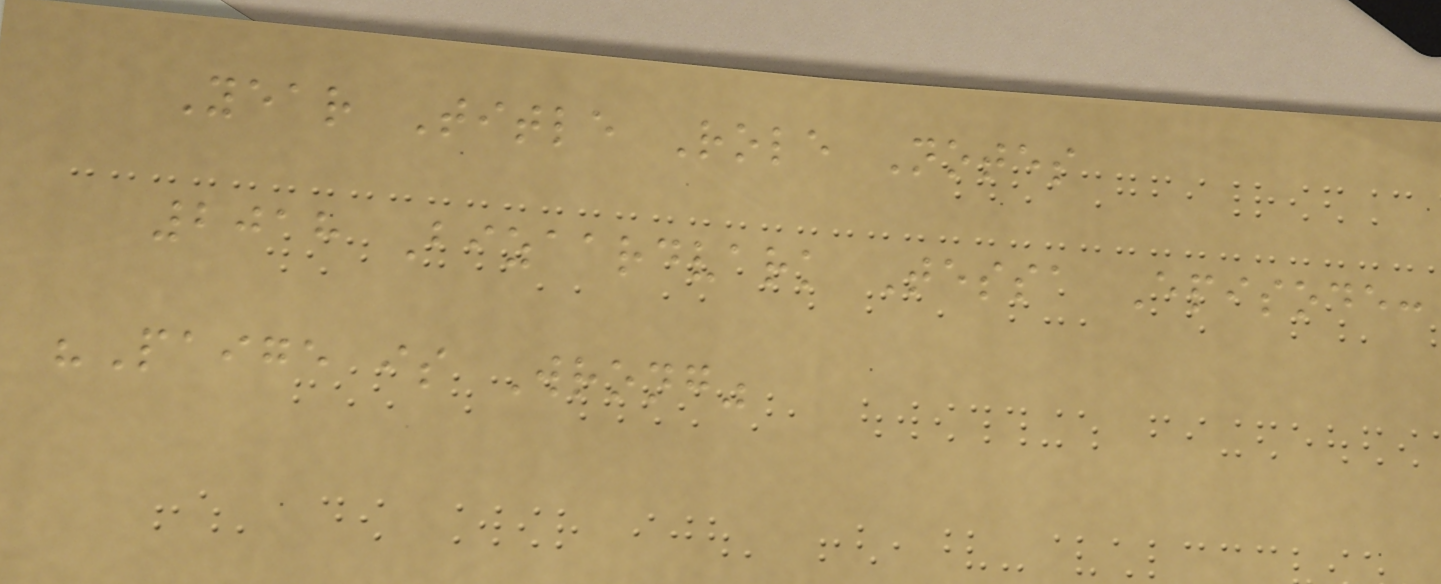Year Title Role Notes
2018 Bizaardvark Tessa Episode:
"Paige is Wrong"
